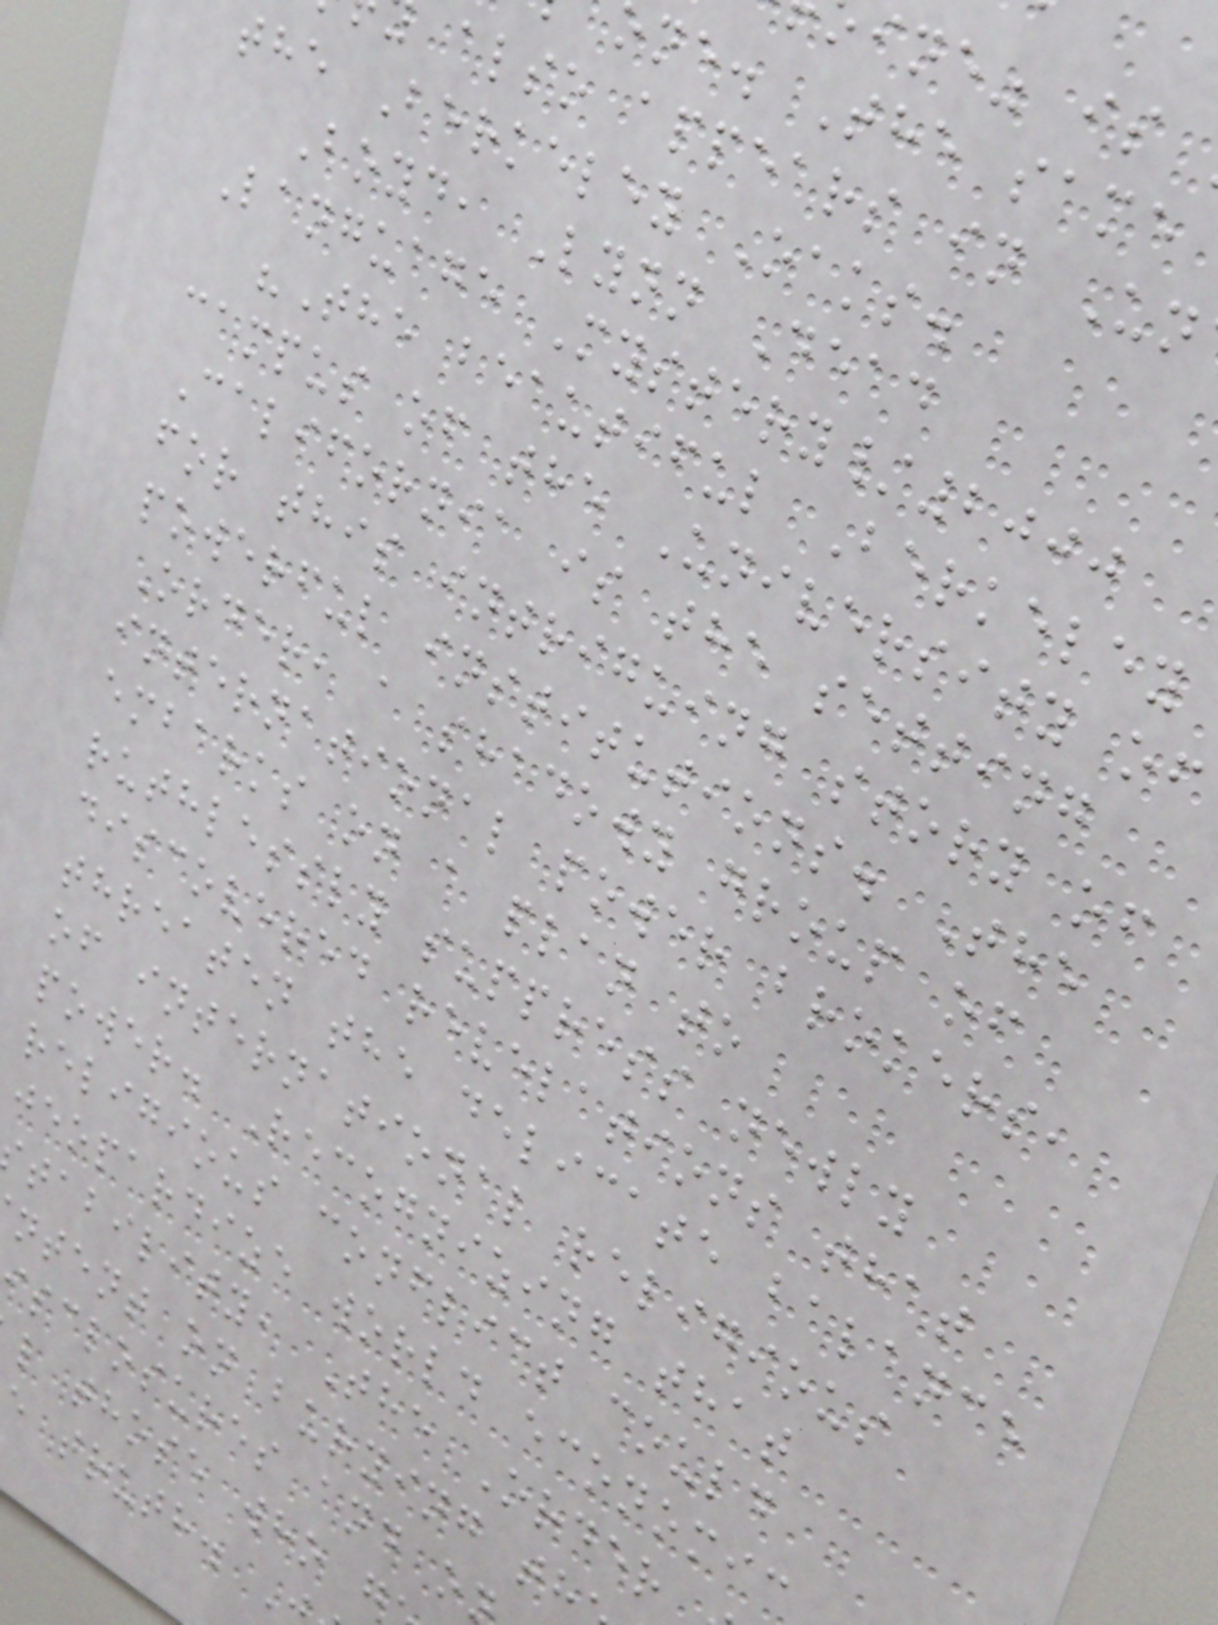ine" is
one. The same
also appears in Un
the Berkeley Oaks.
Boyd, Lynn Dead
Language Mystery/2000
"The beautiful Berkeley
campus of the University of
California is the setting
for this intriguing story of
powerful institutions. The
Order, a shadowy group of
international power brokers,
embarks on a plan to
ruthlessly suppress newly
discovered revelations that
threaten the delicate balance
of international religious
power. Recognizing that
religious conflict could
jeopardize world economic
tability, The Order
ntent on burying th
isclosures and o
l those who g
e truth.
